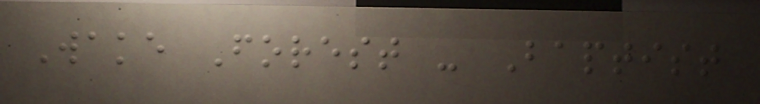Wake Forest - Baptist
